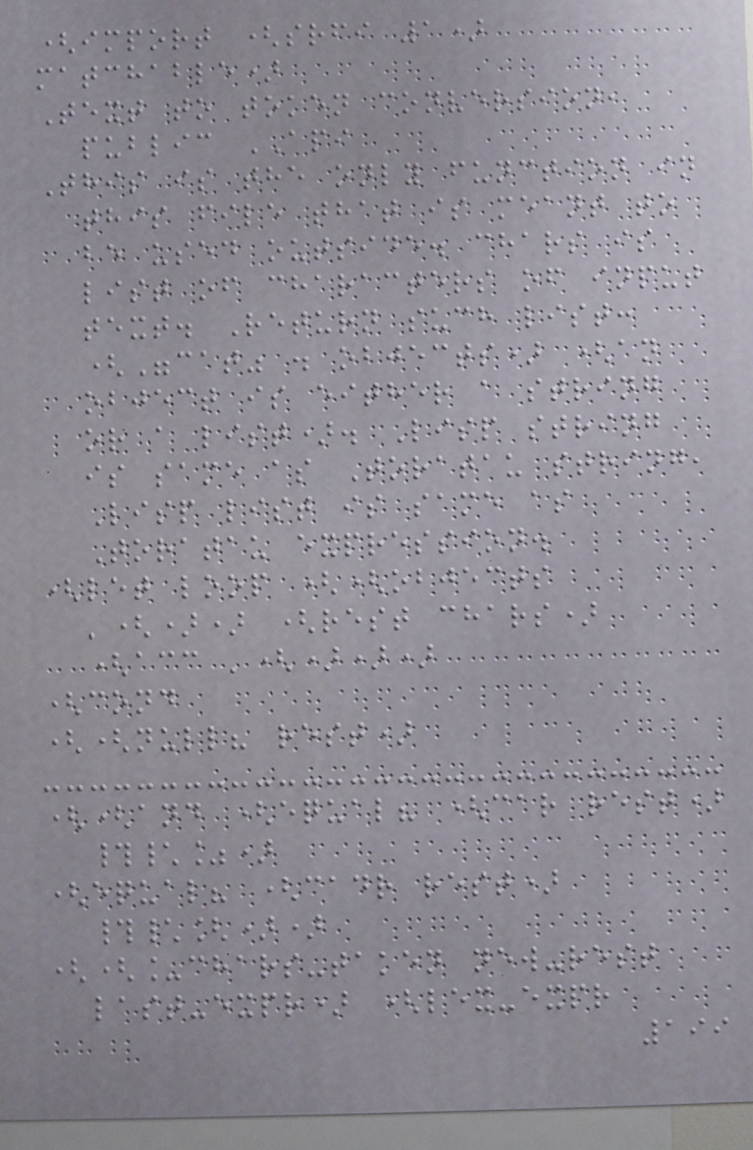(import (srfi 1)
matchable)
Text to token conversion,
public API
This is the only function in
this file that is meant to
be used outside. chars is
list of characters of input
text. Return such list:
("cat" . objects) (an
object is either a string
or a list). Lisp string
is same as Toratau string,
Lisp list is same as
Toratau expression.
(let loop ((objects
'()) (rest chars)
(acc '()))
(cond
((null? rest)
((and (equal? (car rest)
#\%)
(equal? (cadr rest)
#\[))
((_chars-taken new-rest
last-expr) (lex-expr
199
